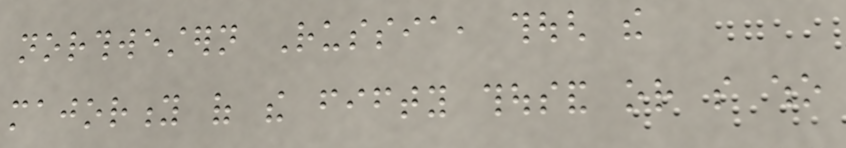northwestern Russia, though the
majority of the fifty thousand or so who
